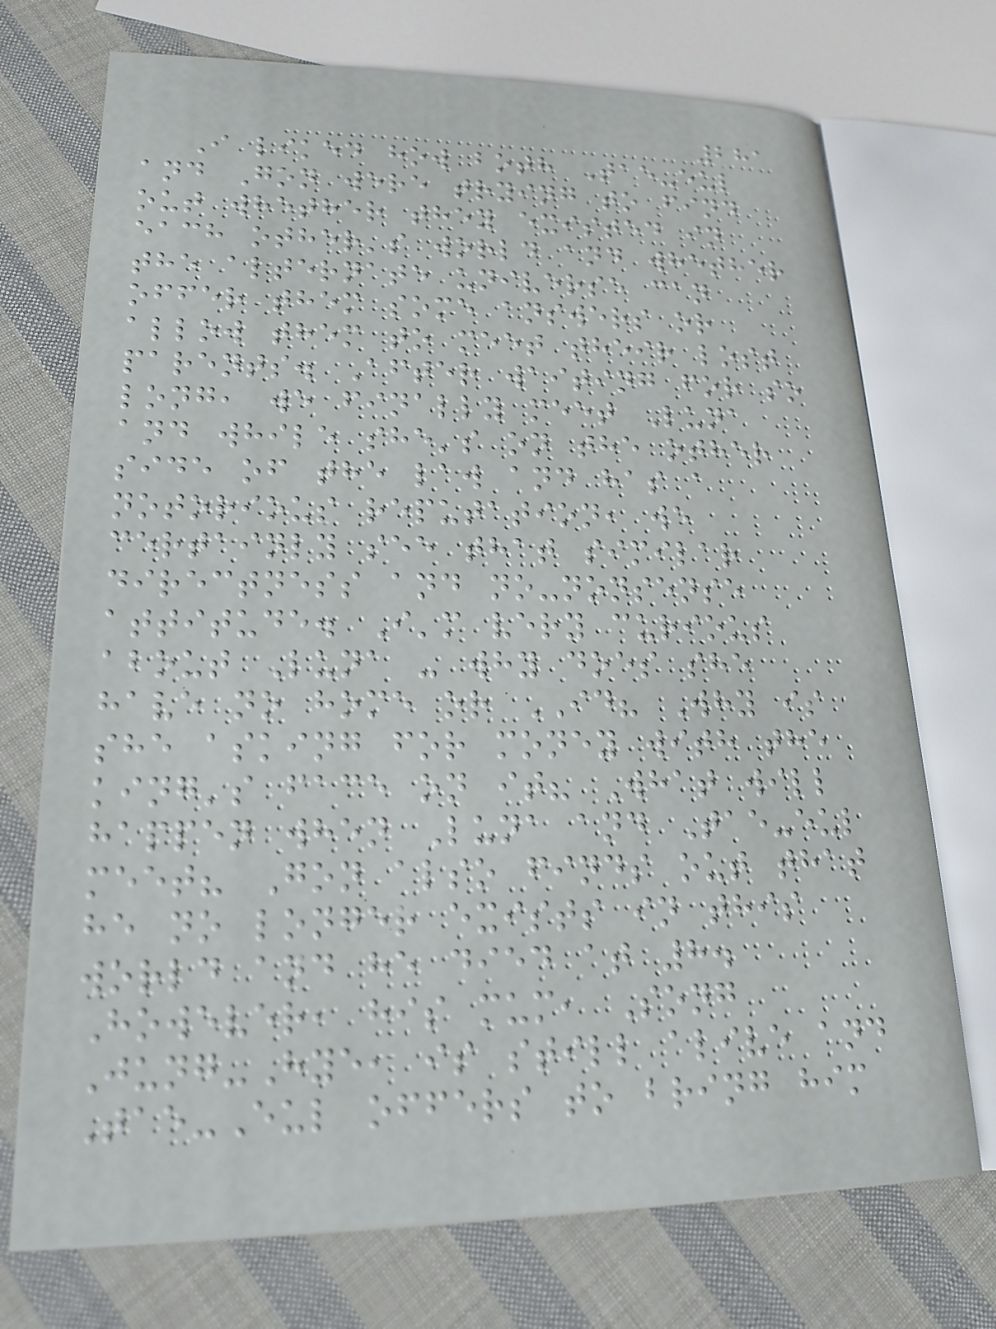281
I liked how both Tae-eul
and Gon were trying to find
out whether they existed in
each other's world and whether
the alternate universe can
offer them some answers or
allow them to meet their lost
parents. After waiting for so
long, we finally meet Luna
and while she's on the other
side of the law and has a
notorious reputation, we
certainly see that similar
directness and no-nonsense
attitude. I'm very curious
about Luna - why does she
have no home or ID? Why is
she asking for money with the
king's face on it? What will
happen when Luna and Tae-eul
meet? Gon also finds out that
he no longer exists in this
world and he died at 8.
However, his mum, Song
Jung-Hye, is still alive and
Tae-Eul offers to bring him
